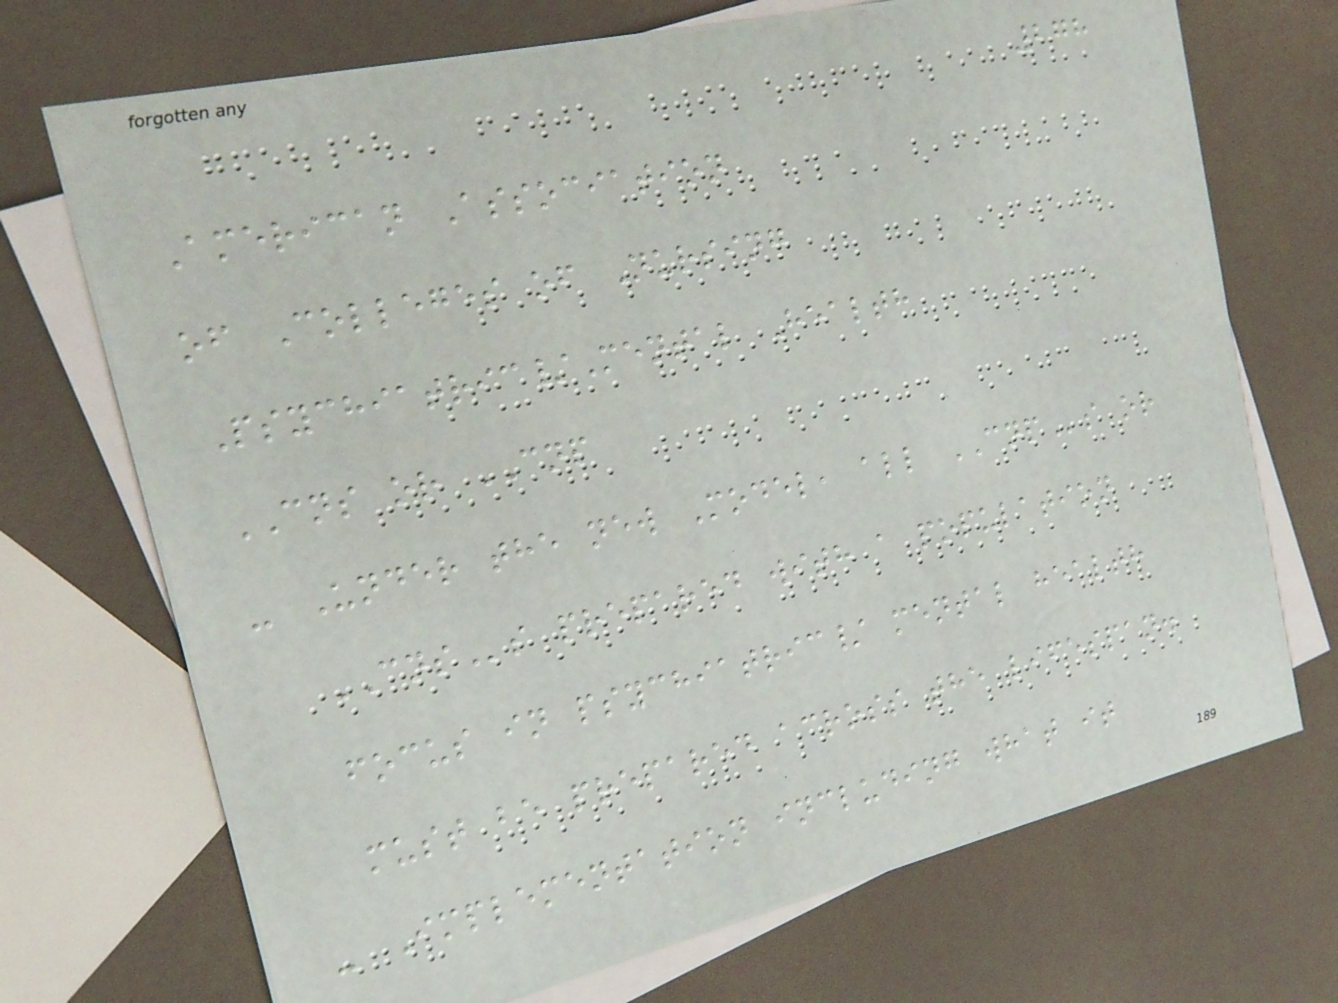278
American Association
of Colleges of Nursing
Psychiatric/Mental Health
CNS or CNP
- Under the new Model, all CNPs or
CNSs prepared with a population
focus in psychiatric/ mental health
must be prepared across the lifespan.
- Implementation including what it
